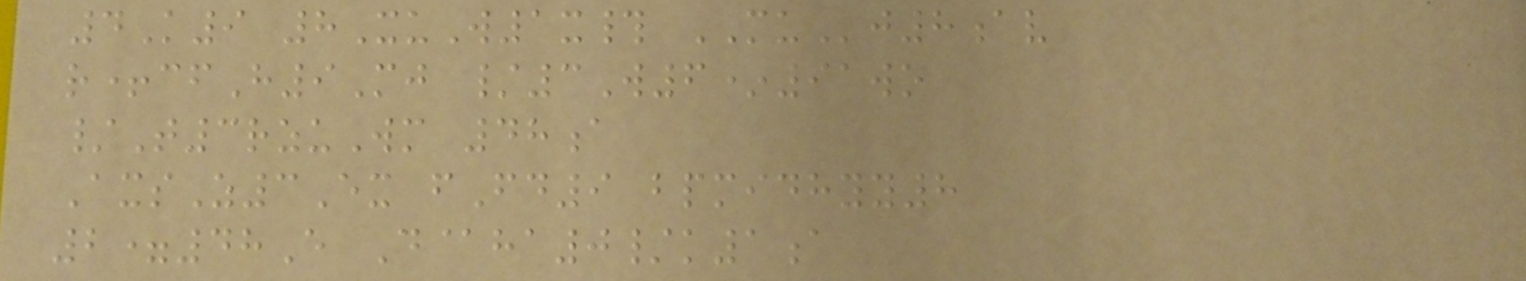4K9 8XuW1x# MUj8av
r+cfH9Mj /3W6*91wo
/T3rzuWm 48a
AxsZ3Ex fFd9 bpmidhyy8
2=48E D@ha0/k1a
